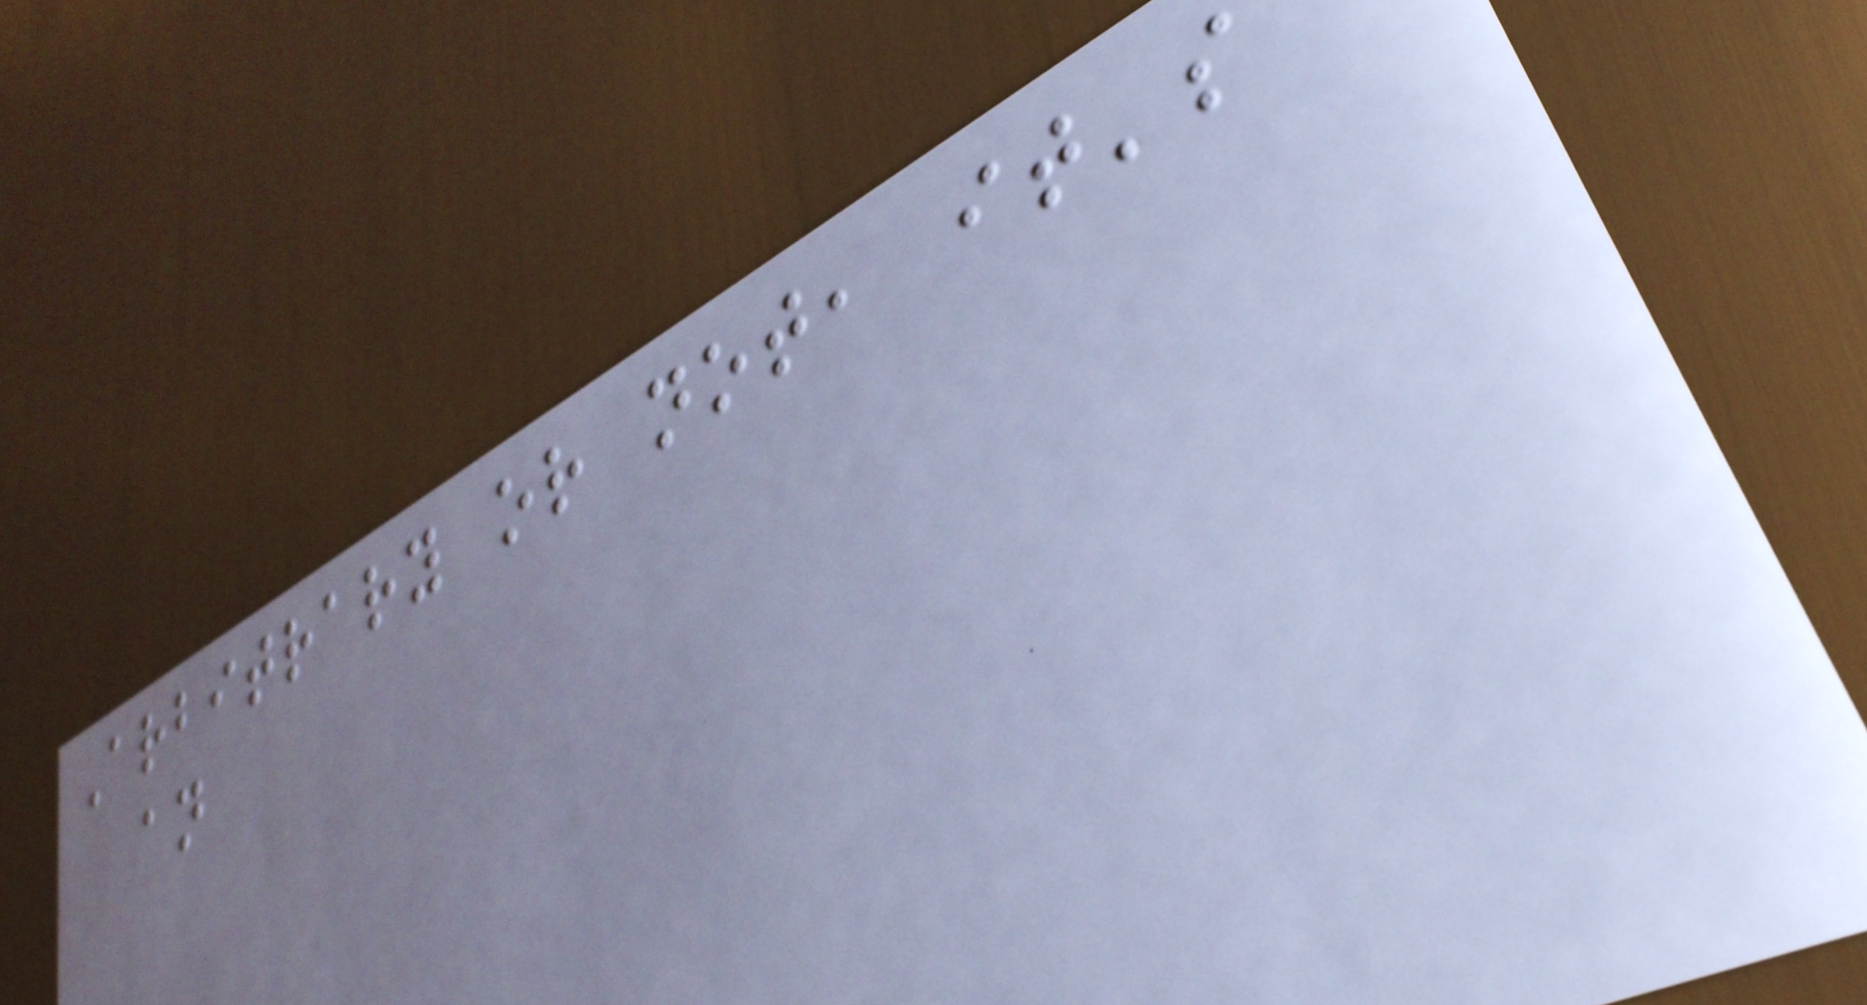Arbitrary or not, it's
an
